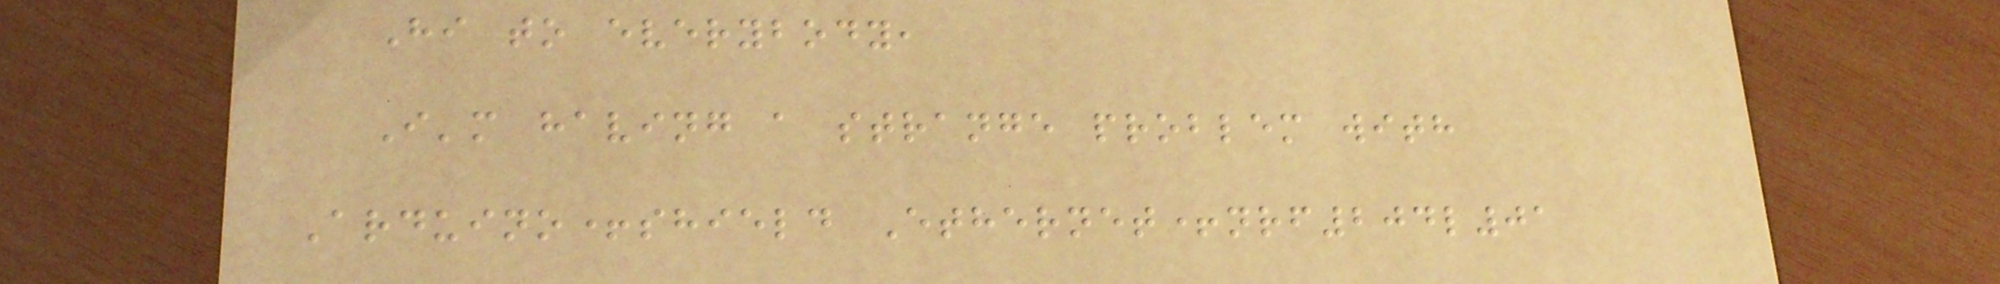Hi to everybody,
I'm having a strange problem with
Arduino+shield Ethernet+nrf204l01
